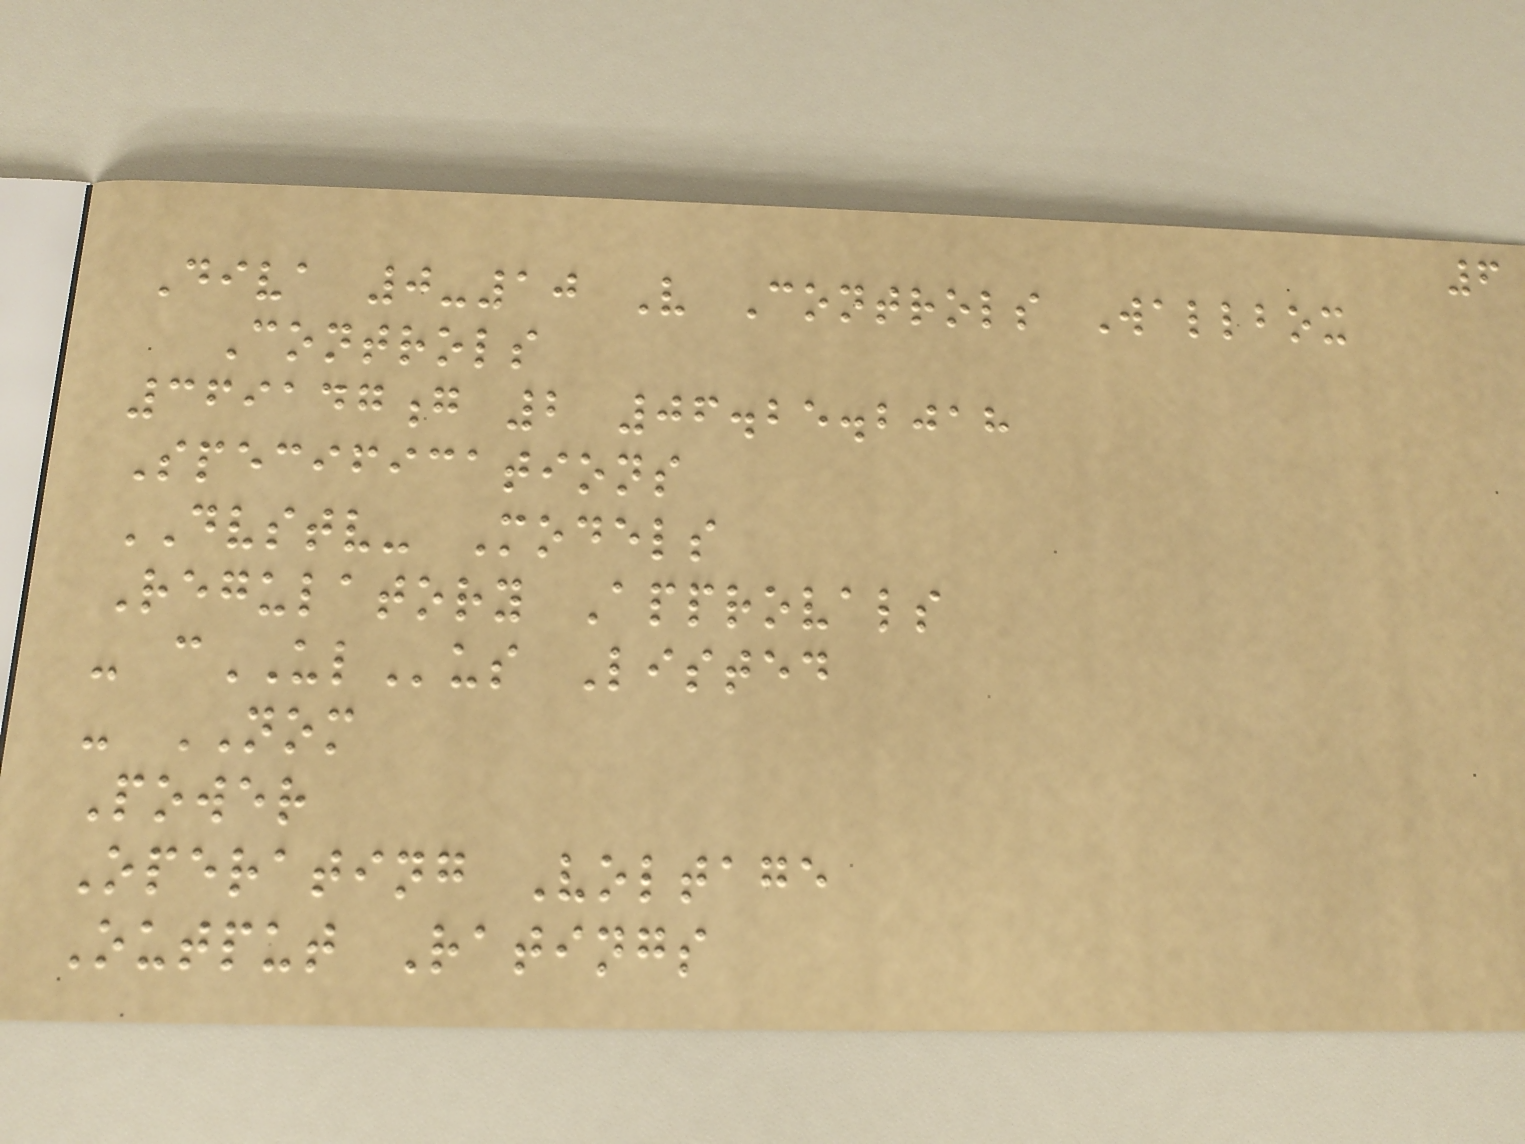6
Diva 0-10 V Controls Wallbox
Controls
369147g 2 06.25.2018
Specifications
DVSTV- Models
Regulatory Approvals
- cULus Listed
- NOM
Power
Operating Voltage
Output Ratings
